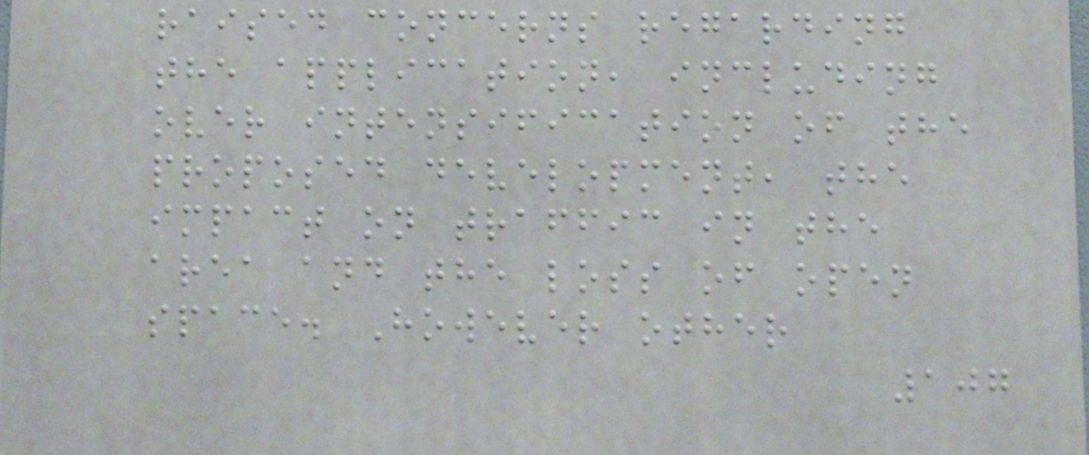raised concerns regarding
the application, including
over intensification of the
proposed development, the
impact on traffic in the
area and the loss of open
space. However other
107
